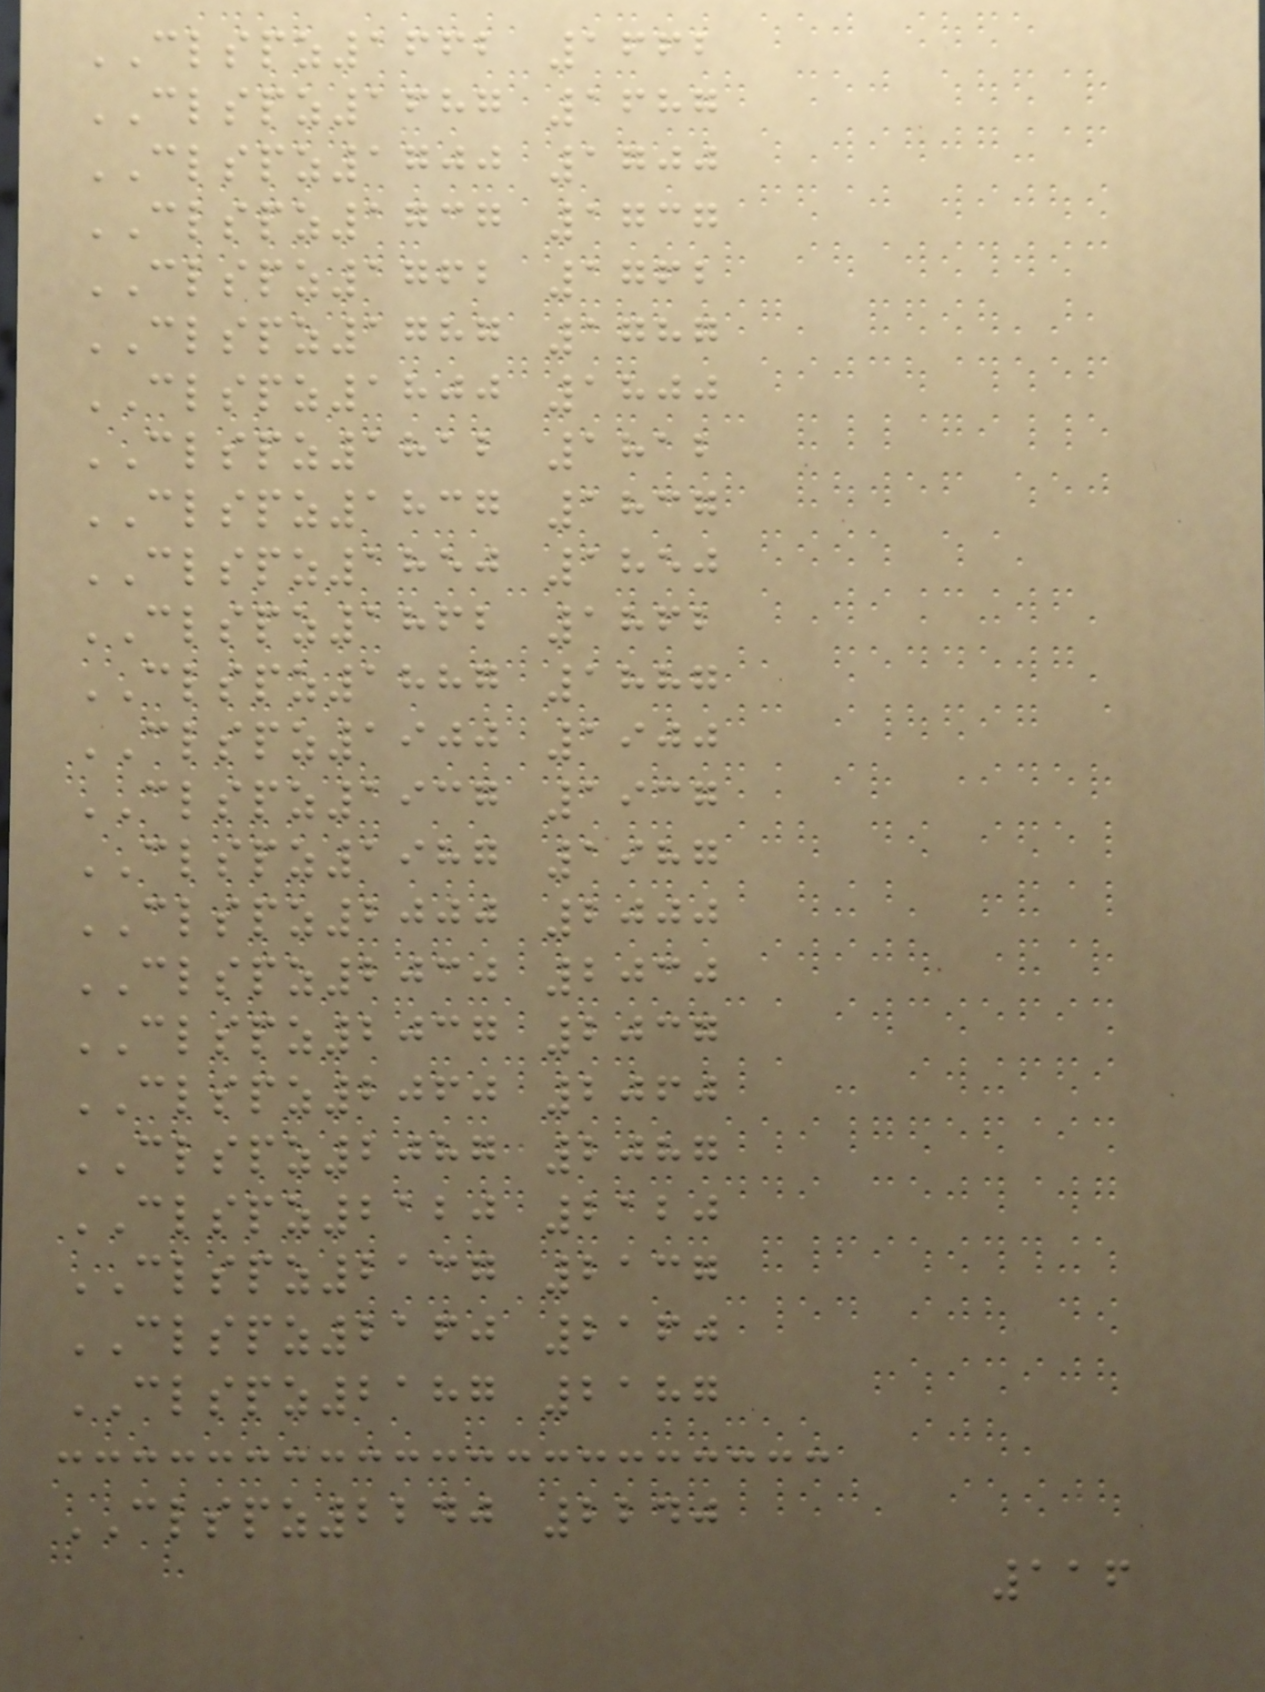CLSPZ1662 1662
CLSPZ1687 1687
CLSPZ1700 1700
CLSPZ1737 1737
CLSPZ1762 1762
CLSPZ1787 1787
CLSPZ1800 1800
CLSPZ1812 1812
CLSPZ1837 1837
CLSPZ1850 1850
CLSPZ1862 1862
CLSPZ1887 1887
CLSPZ1900 1900
CLSPZ1937 1937
CLSPZ1987 1987
CLSPZ2000 2000
CLSPZ2030 2030
CLSPZ2037 2037
CLSPZ2060 2060
CLSPZ2087 2087
CLSPZ2120 2120
CLSPZ2137 2137
CLSPZ2160 2160
CLSPZ2187 2187
CLSPZ2240 2240
116
